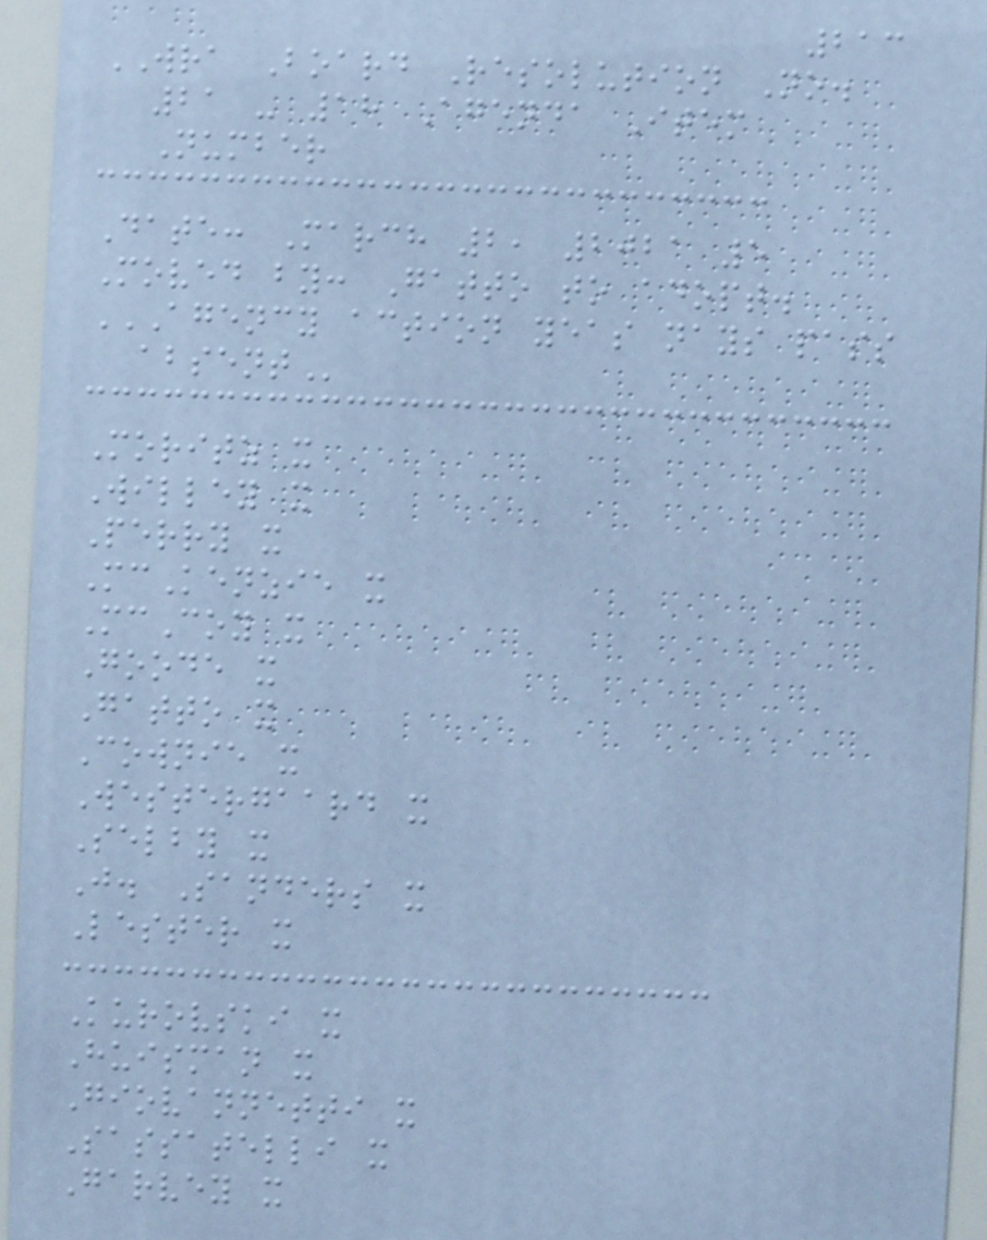213
WRA Board Resolution No.
21 - 18 Agenda Item
Number
Date: March 2, 2021 5
Moved by: Gatto to adopt.
AGENCY ACTION YEAS NAYS PASS
ABSENT
Moritz x
Willey x
Perry x
McKenzie x
McCoy x
Goode x
Gatto x
Cownie x
Westergaard x
Selby x
J. Sanders x
Lester x
Kurovski x
Huisman x
Giovannetti x
Sassatelli x
Garvey x
